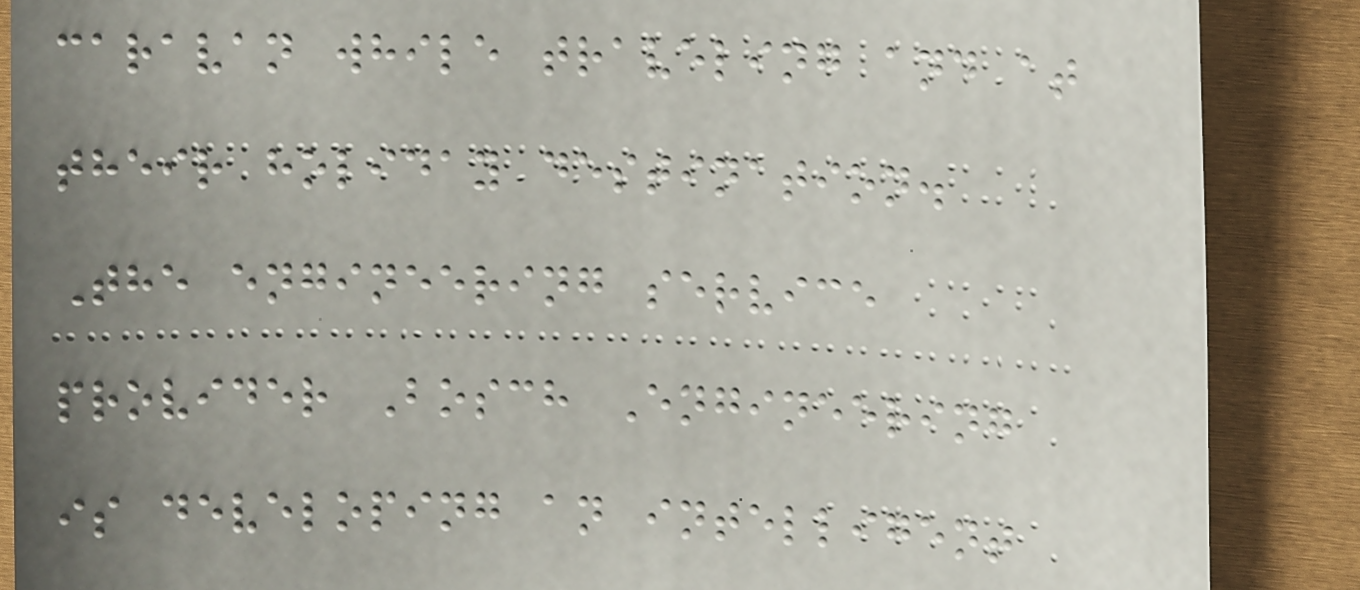caravan while traveling and at
their holiday destination.
The engineering service
provider Bosch Engineering
is developing an intelligent
